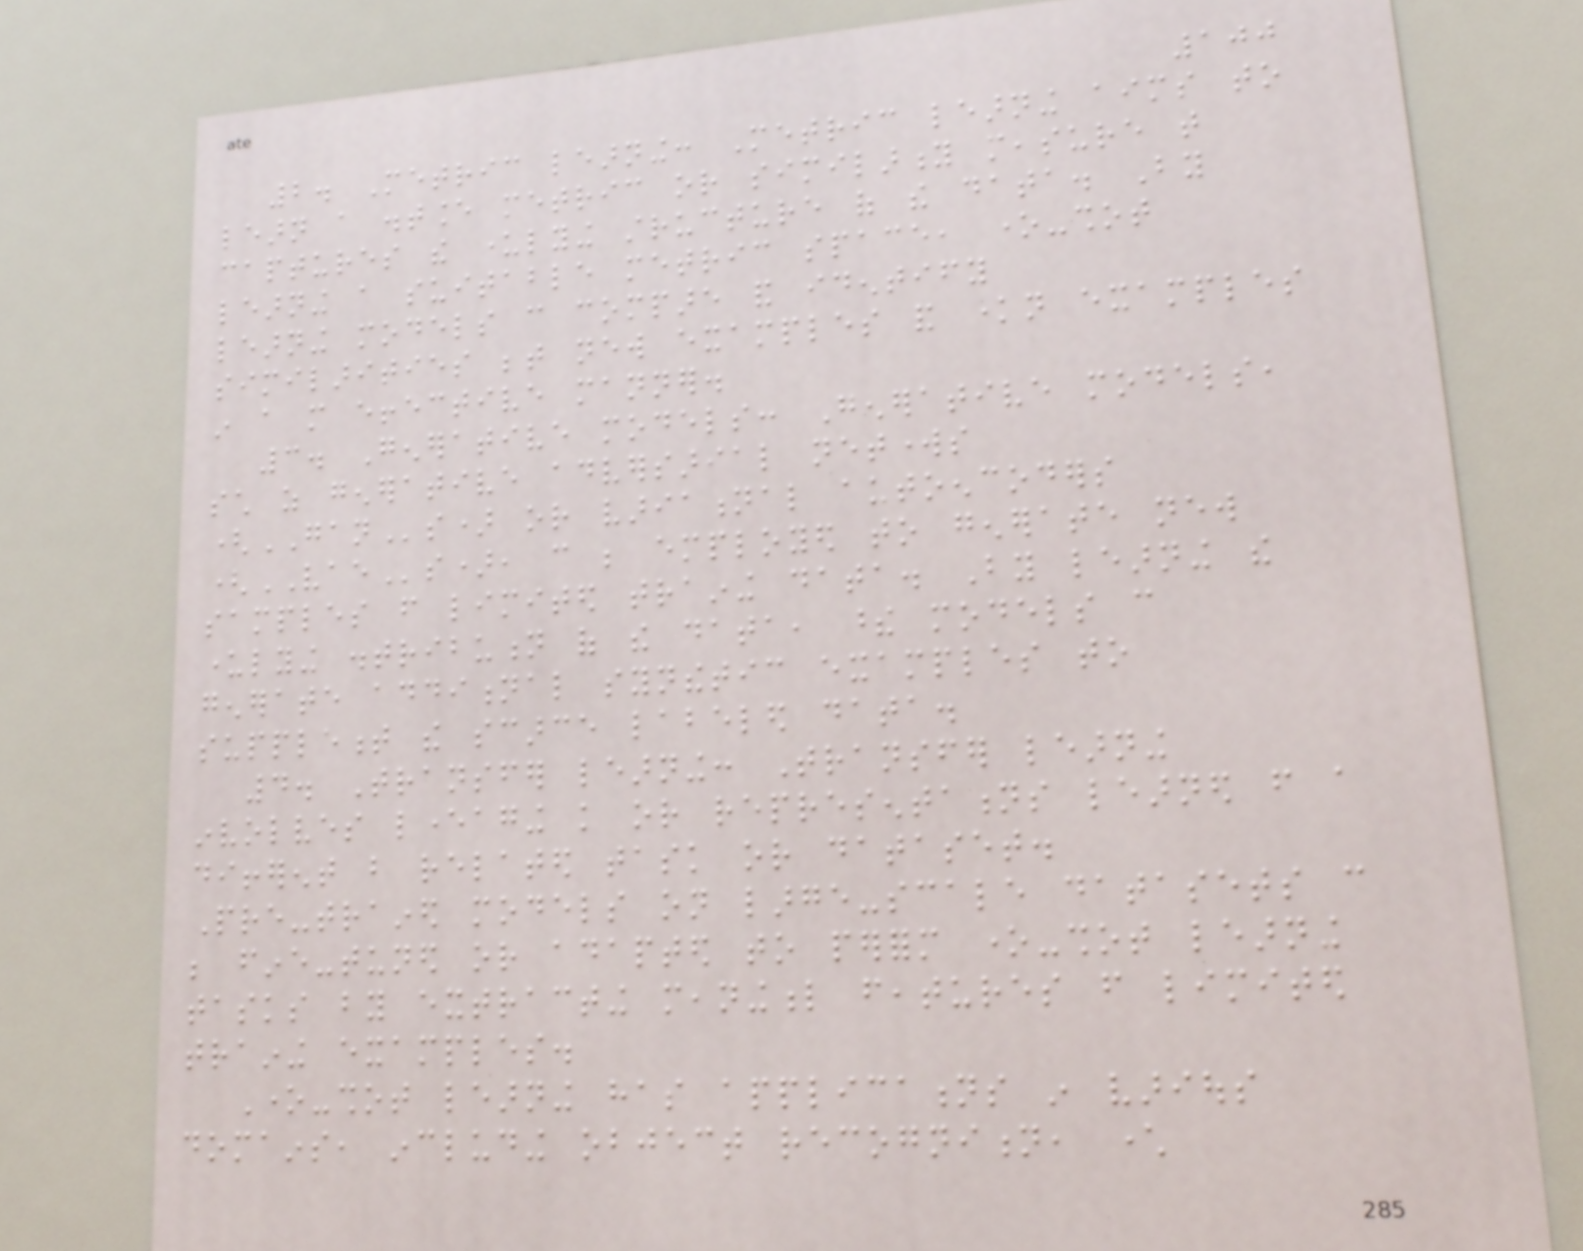100
2. Metric learning: Metric learning aims to
learn a distance metric or similarity measure that
captures the underlying structure of the data. By
learning a suitable metric space, one-shot
learning models can compare and identify
similarities between new examples and known examples
in a more effective manner.
3. Generative models: Generative models,
such as generative adversarial networks
(GANs) or variational autoencoders
(VAEs), can be employed to generate new
samples from limited training data. By learning the
underlying distribution of the data, these models can
generate additional synthetic examples to
supplement the scarce labeled data.
4. Transfer learning: Transfer learning
involves leveraging knowledge or representations learned from a
different but related task or dataset.
Pre-trained models on large-scale datasets can
be fine-tuned or adapted to perform one-shot learning
tasks by extracting meaningful features from limited
training examples.
One-shot learning has applications in various
domains, including object recognition, character
